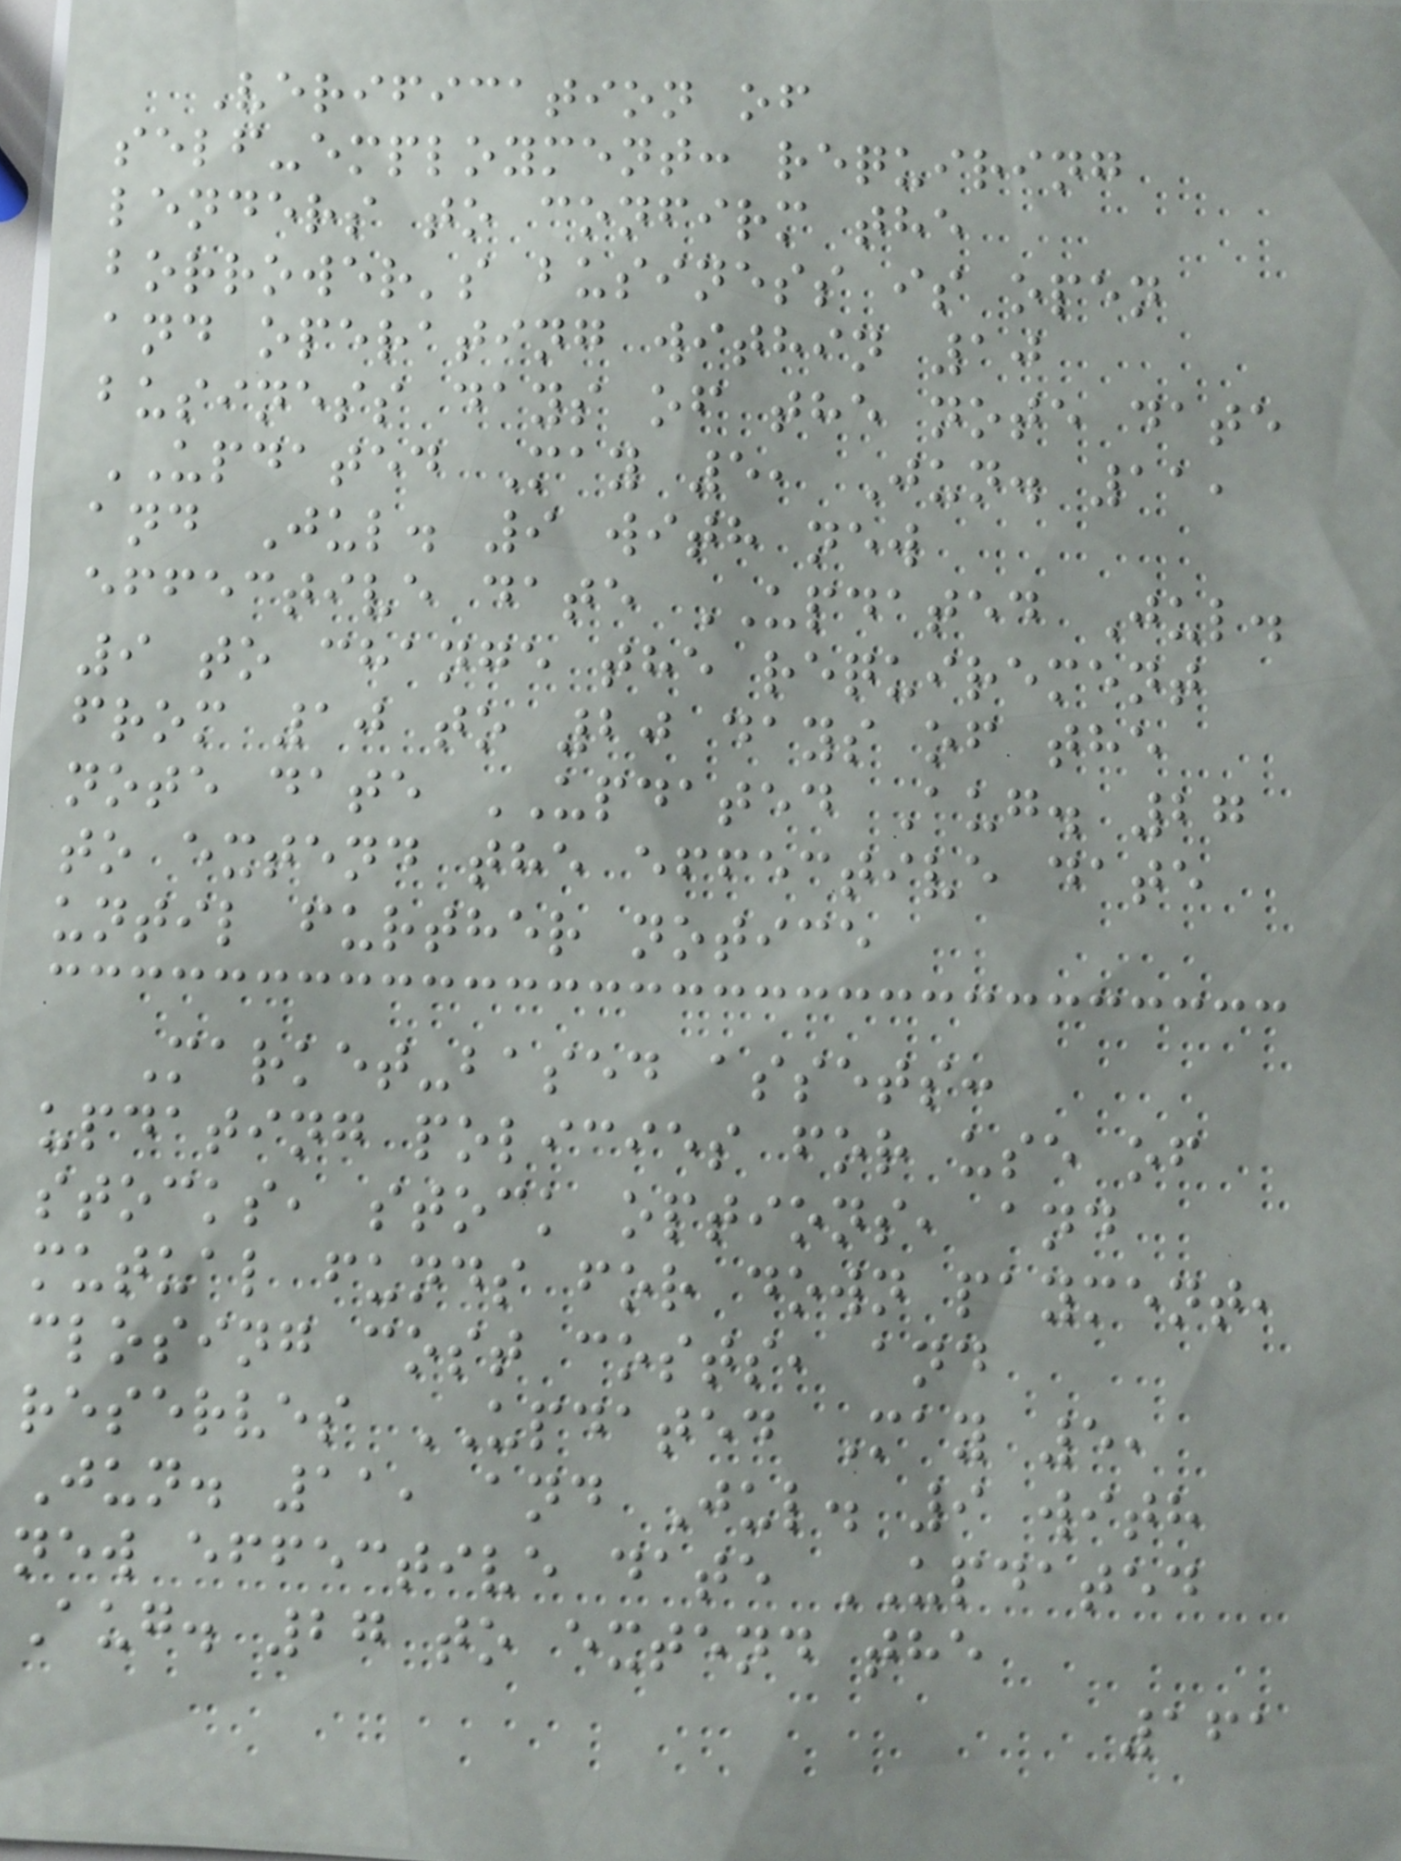Verification of
self-employment: requiring
lenders to confirm the
borrower's business is open
and operating within 10
business days of the note date
UPDATED May 5, Jun. 11,
and Jul. 9 with new
effective date UPDATED Jul.
9 to change the requirement
from 10 to 20 days of the
note date UPDATED Aug. 27
to extend the effective date
until further notice
Market-based assets:
updating policies for use of
stocks, stock options, and
mutual funds for down payment,
closing cost costs, and
reserves UPDATED May 5,
Jun. 11, and Jul. 9 with
new effective date UPDATED
Aug. 27 to extend the
161
